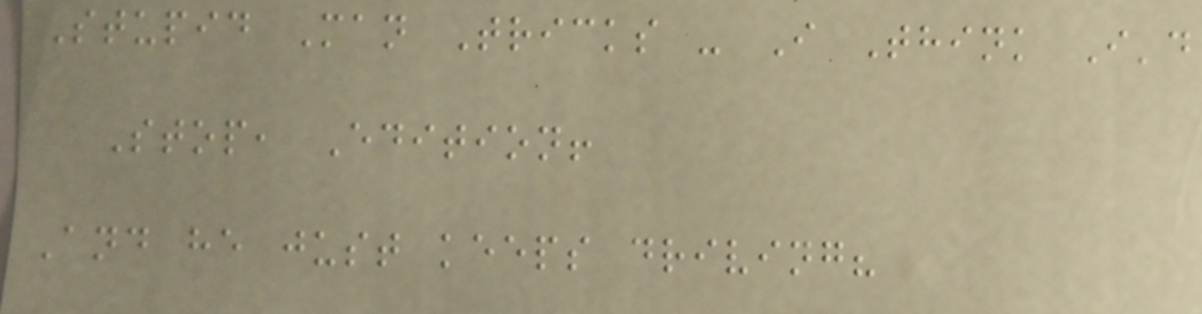Stupid Man Tricks - I Think I'd
Stop, Edition!
And he just keeps driving?
